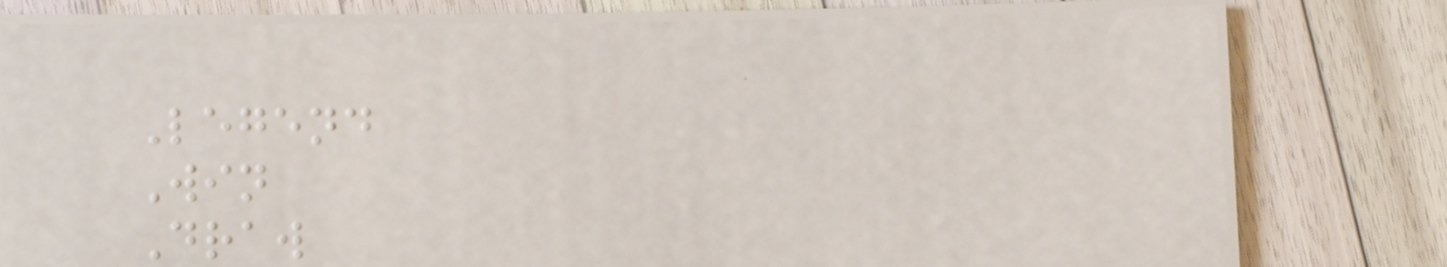Legend
Win
Draw
